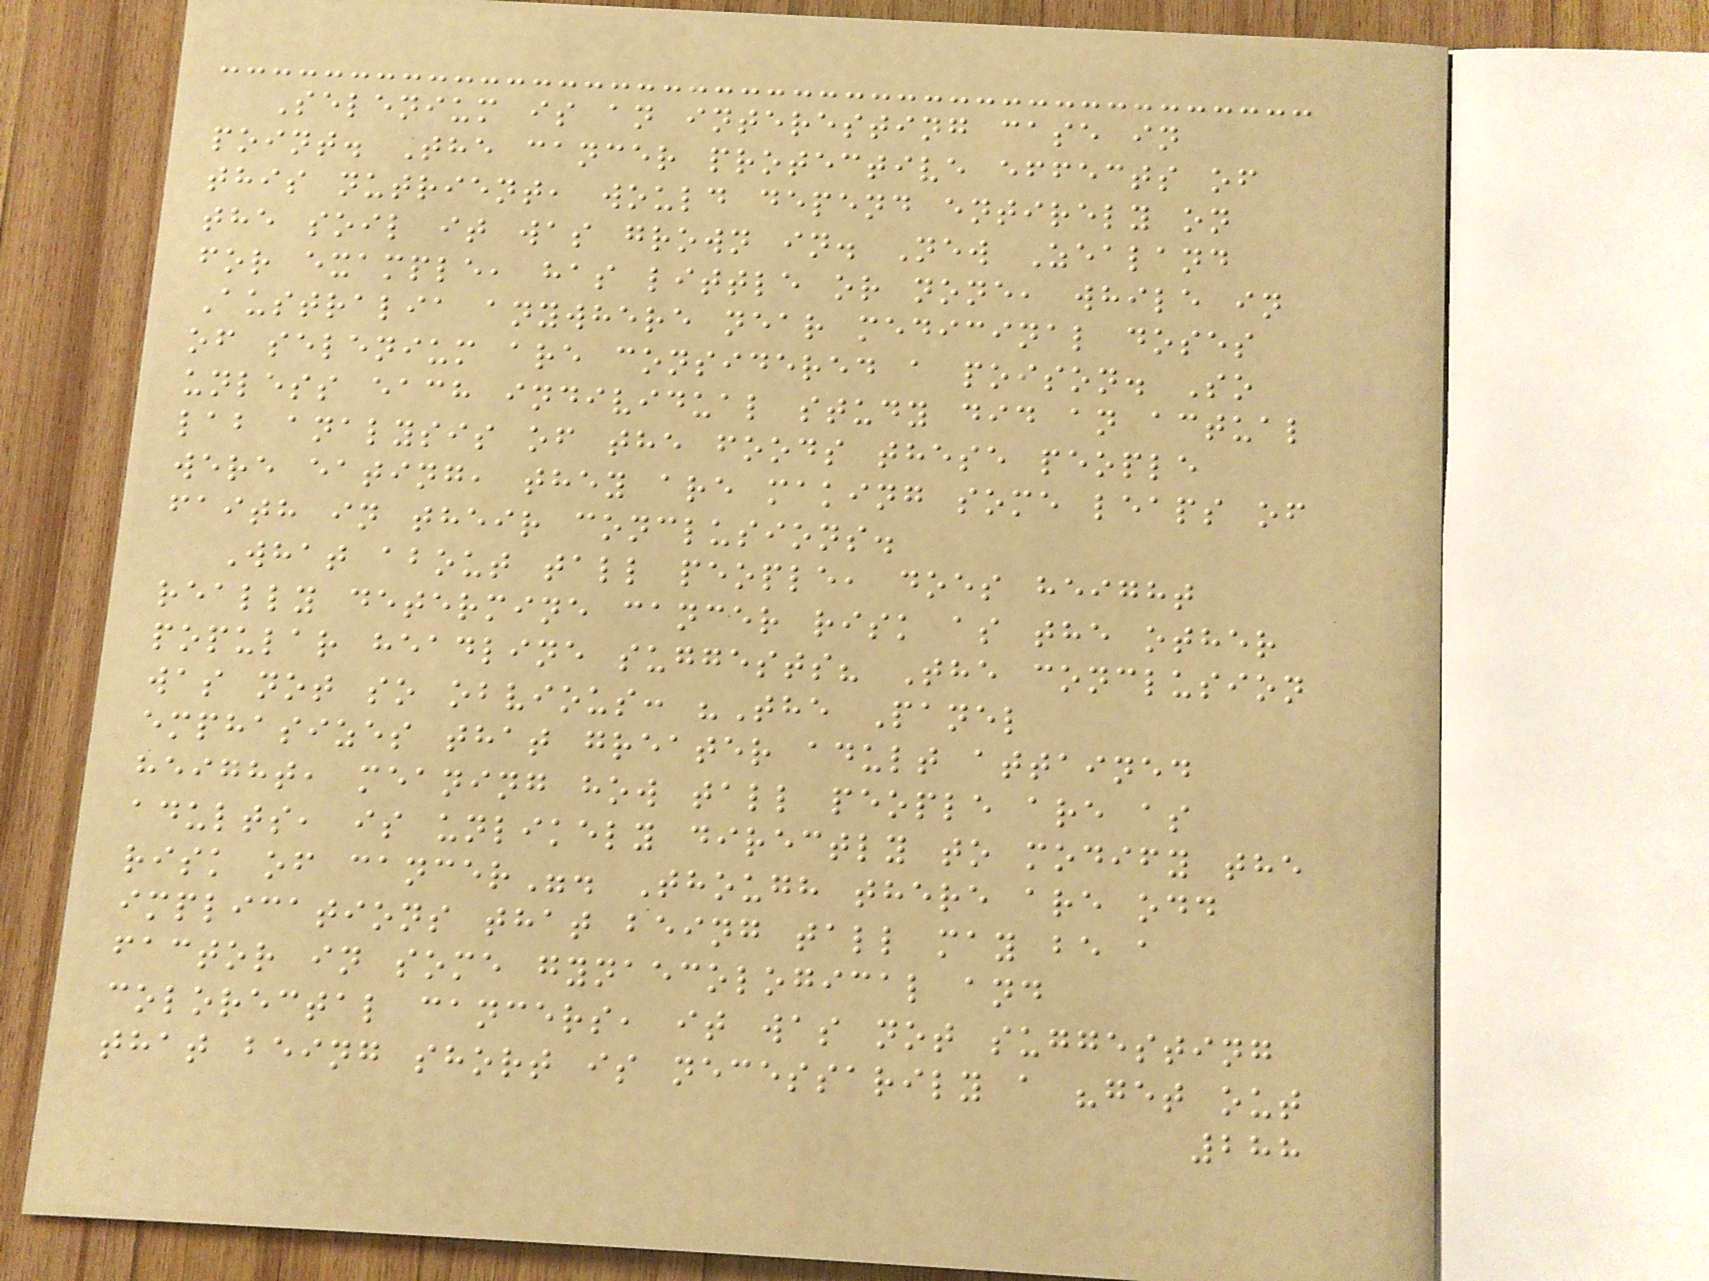Selenium is an interesting case in
point. The cancer protective effects of
this nutrient, would depend entirely on
the soil it was grown in. New Zealand
for example, has little or none, while in
Australia anywhere near medicinal doses
of selenium are considered a poison. So
unless each individual study did an actual
lab analysis of the foods these people
were eating, they are making some leaps of
faith in their conclusions.
What about tall people, does height
really determine cancer risk as the other
popular headline suggests? The conclusion
was not so obvious: "The Panel
emphasizes that greater adult attained
height, meaning how tall people are as
adults, is unlikely directly to modify the
risk of cancer". Though there are odd
implications that being tall may be a
factor in some gynaecological and
colorectal cancers, it was not suggesting
that being short is necessarily a "get out
288
